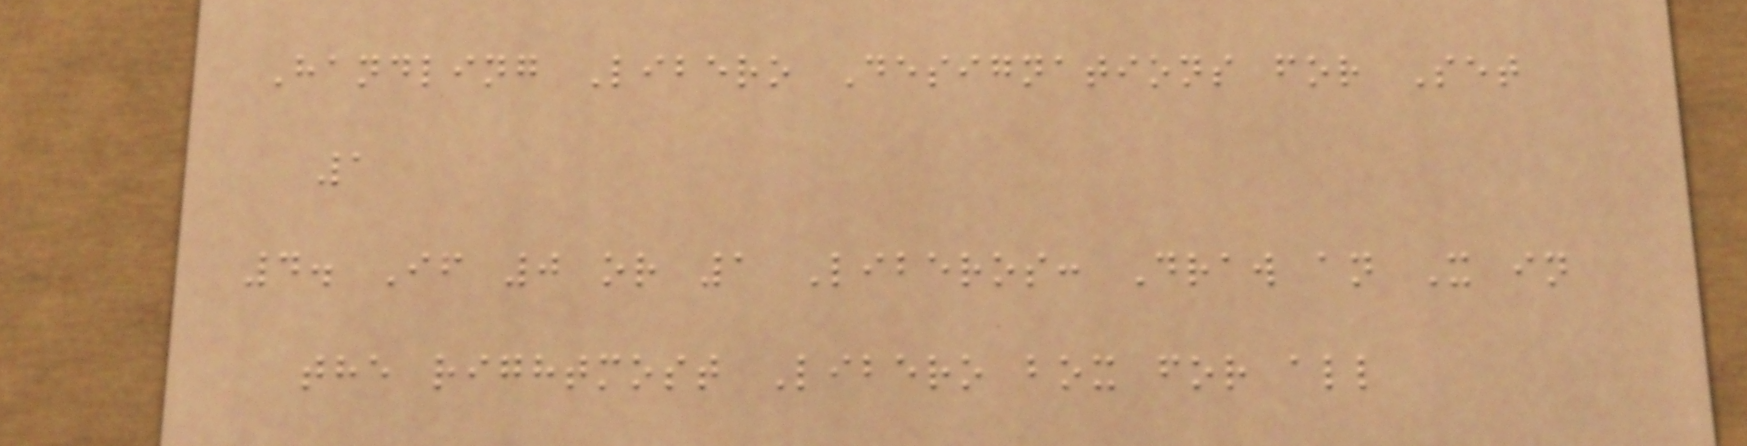Handling Libero Designations for Set
1
4. If 0 or 1 Liberos: Draw an X in
the rightmost Libero box for all
